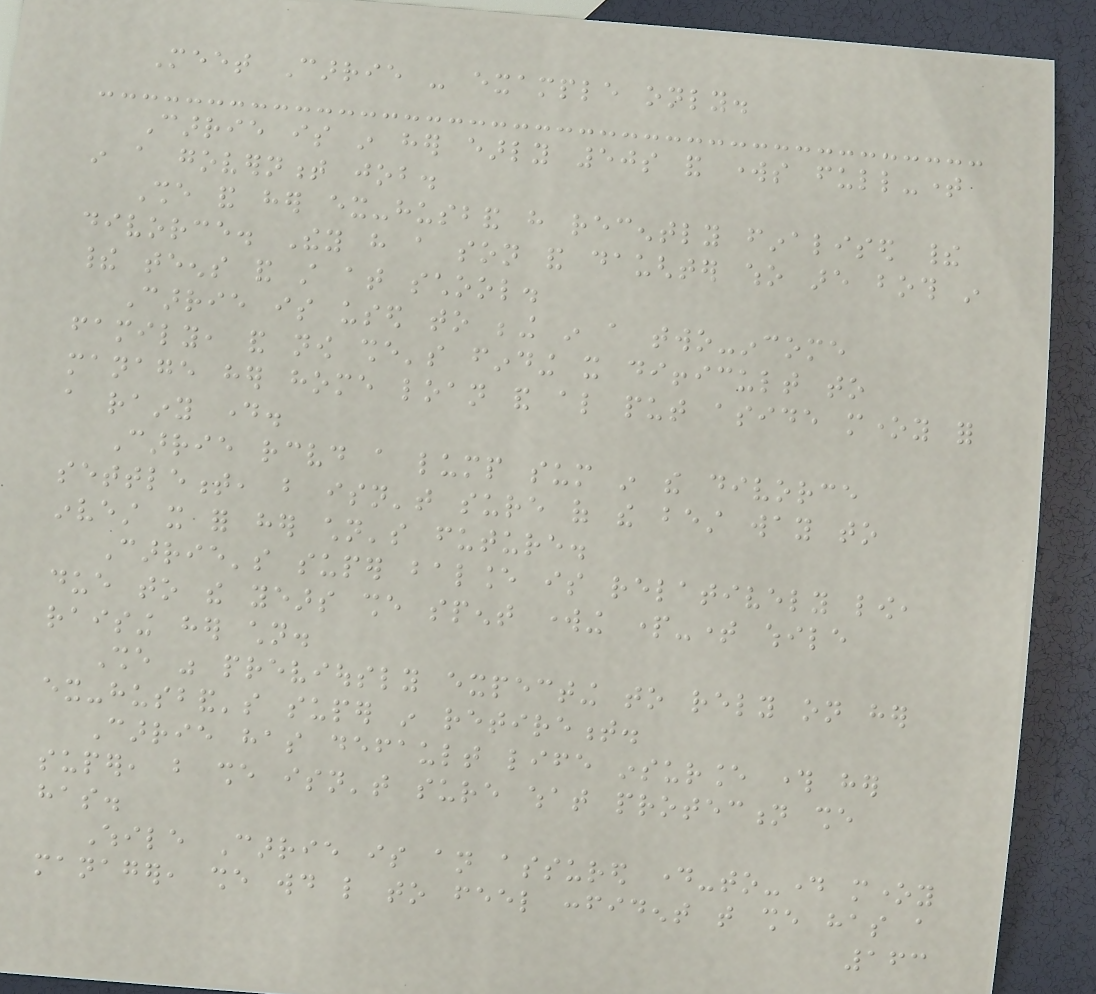Meet Carrie - example only.
Carrie is in her early 50s and works full-time
in a government job.
She and her ex-husband have recently finalised their
divorce. They have a son and daughter who are both in
their teens and still at school.
Carrie is used to being in a two-income
family, and now she's finding it difficult to
manage her home loan and also put aside money for
a rainy day.
Carrie received a lump sum in the divorce
settlement, but isn't sure of the best way to
invest it for her children's future.
Carrie's super balance is relatively low,
due to the years she spent working part-time while
raising her children.
She was previously expecting to rely on her
ex-husband's super in retirement.
Carrie has default life insurance through her
super, but she isn't sure what protection she
has.
While Carrie is an assured day-to-day money
manager, she would like to feel confident that she has a
163
